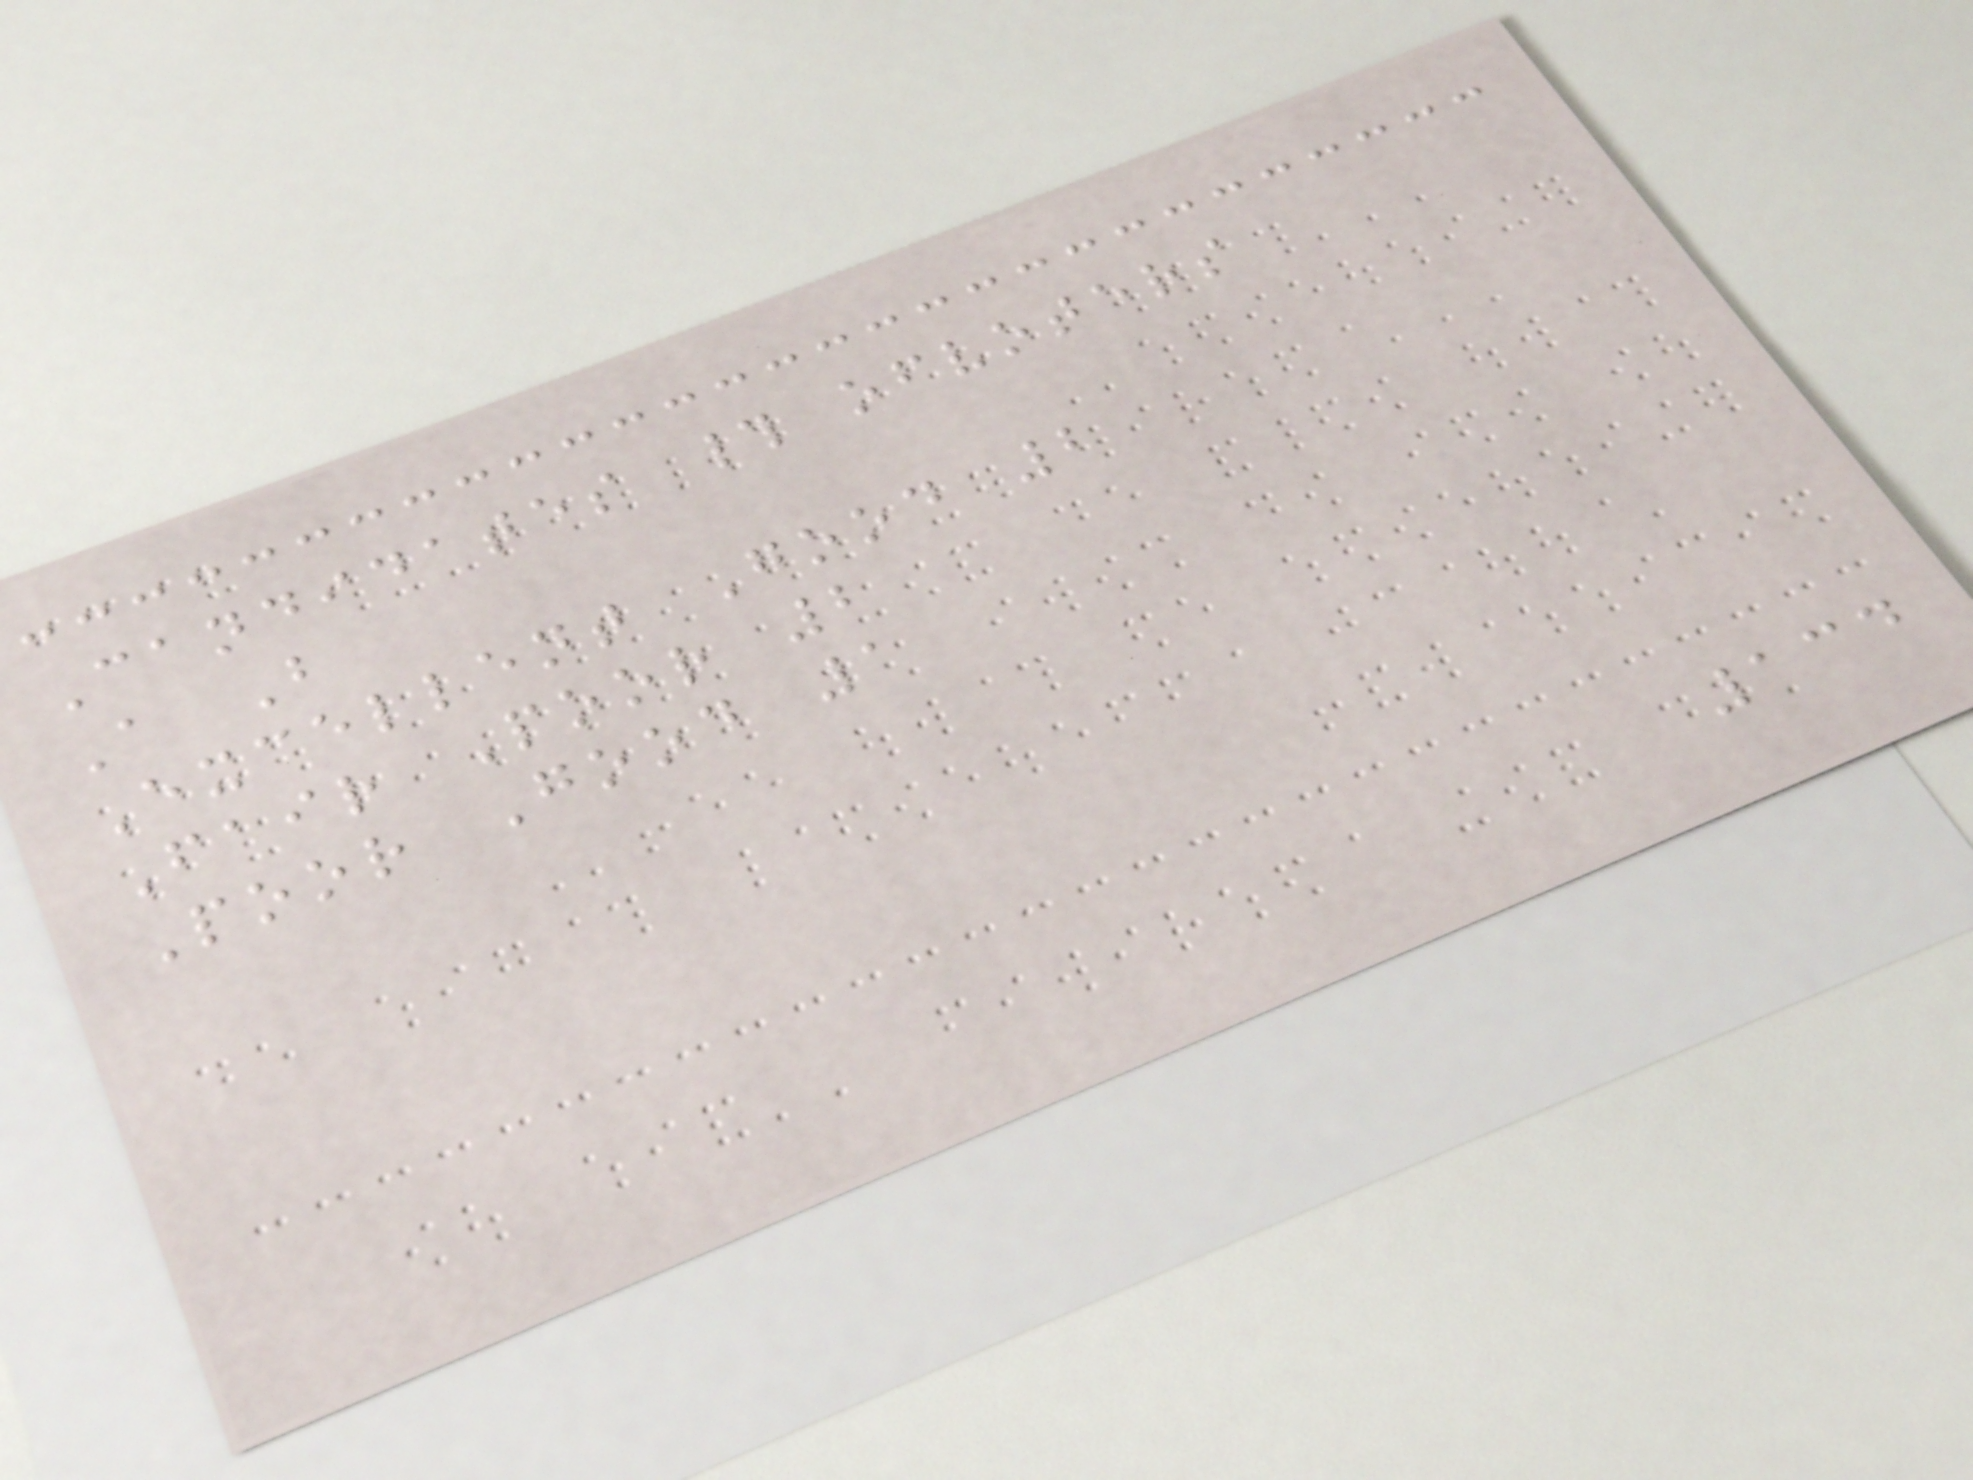Candidates # ofvoters
A B
Excellent Good 2
Fair Poor 2
Poor Good 1
134
